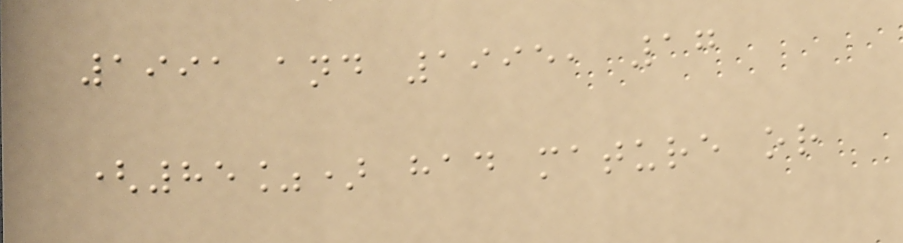1991 and 1995, 17
(85%) had mature or
